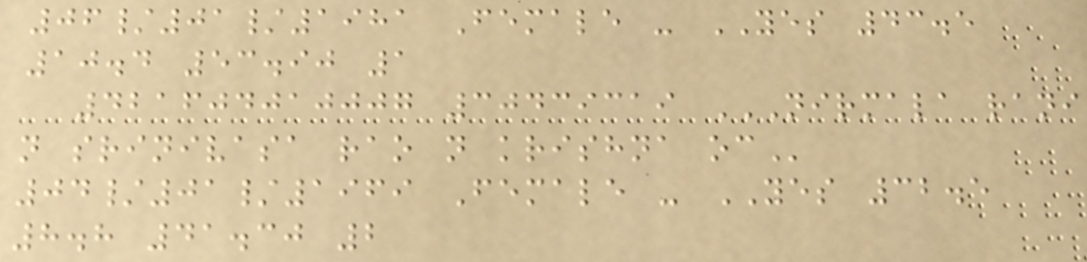06/01/1981 Female - YES 43.5
10.4 53.90 1
421604010007 30439319 NIRMALA RANI
N SRINIVASA RAO N KRISHNA OC
04/01/1969 Female - YES 32.5
8.8 41.30 2
